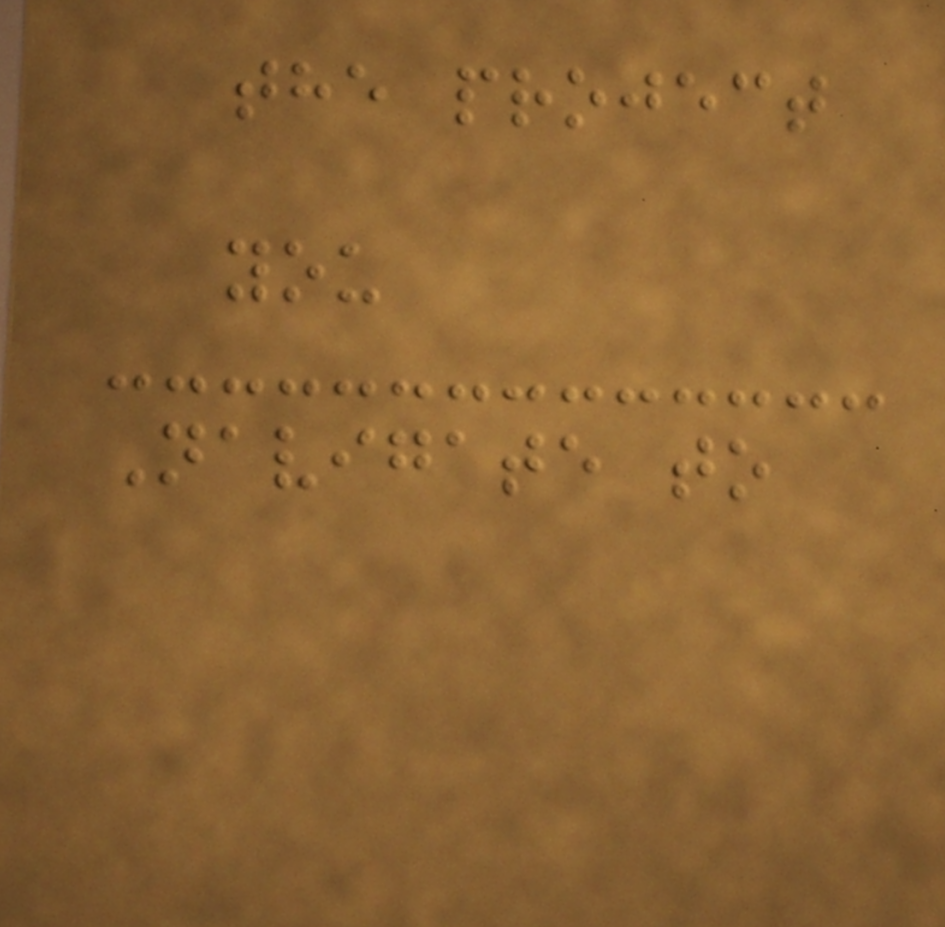the project
you
Navigate to
